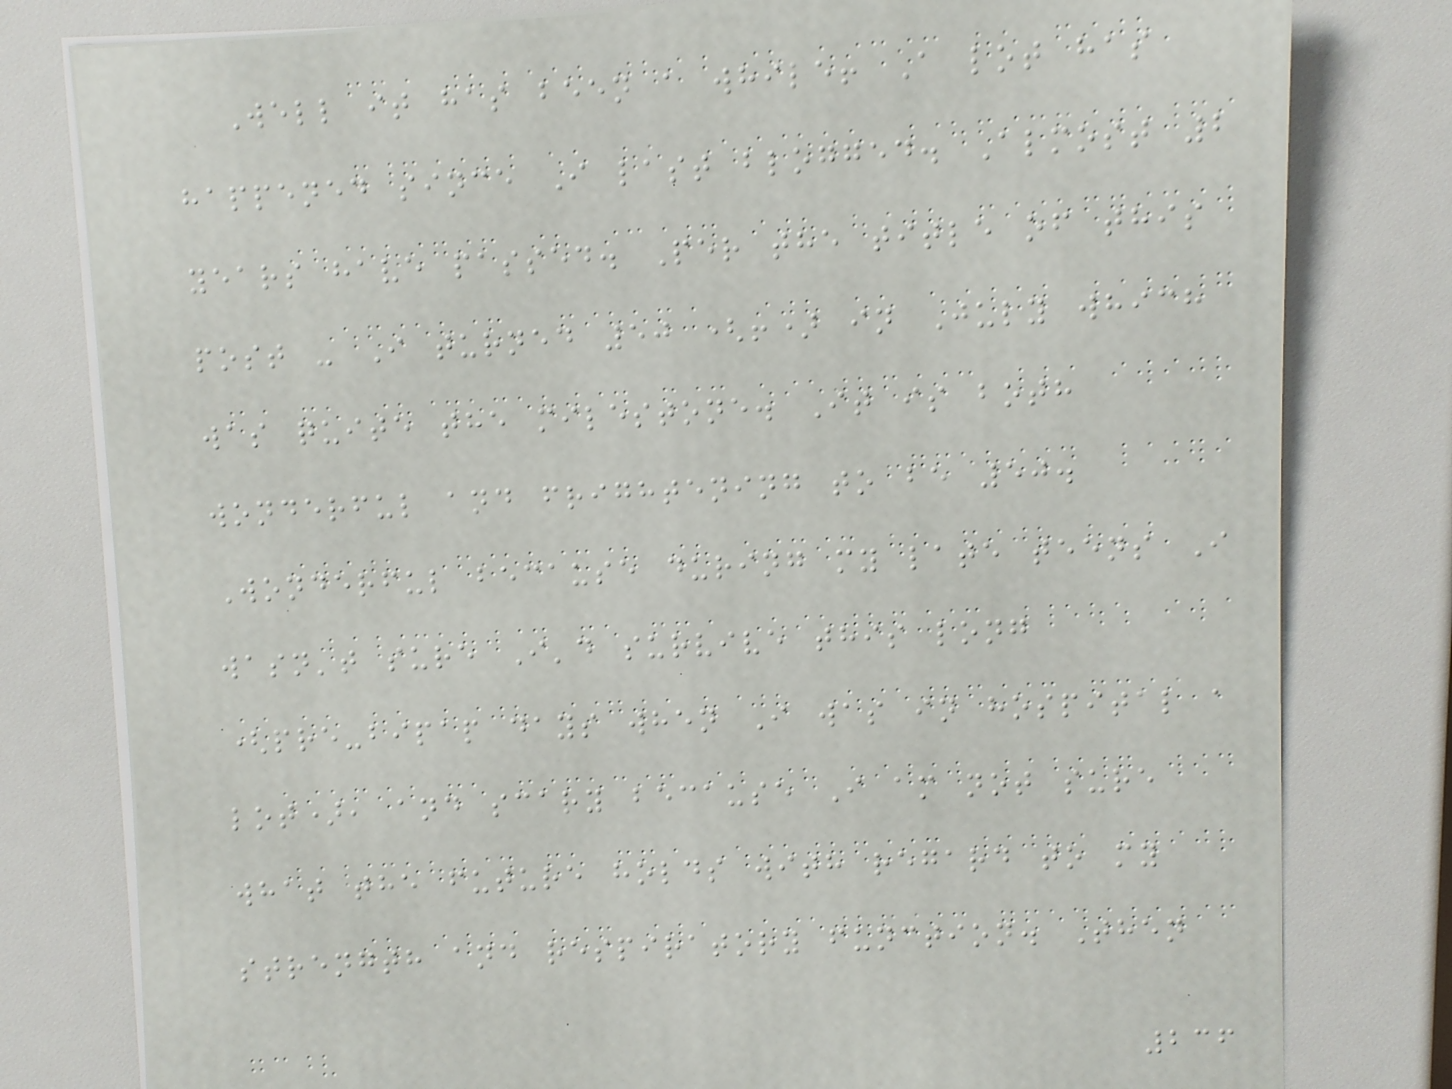Well it has been a while! A lot has
happened since I last blogged. Almost 2
years have passed. Per the title of this
post - I turned 50 (!) in July which
was quite the milestone. It is both
wonderful and frightening to be 50.
Wonderful because during my late teens I
wasn't sure I'd survive this long
(pre-bipap days when I was in hospital a
lot), and scary because I am not sure
what the future holds with regard to my
strength and respiratory function. Then
236
